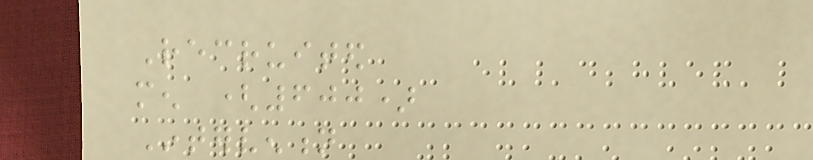Recruited
men (600)
Intervention
